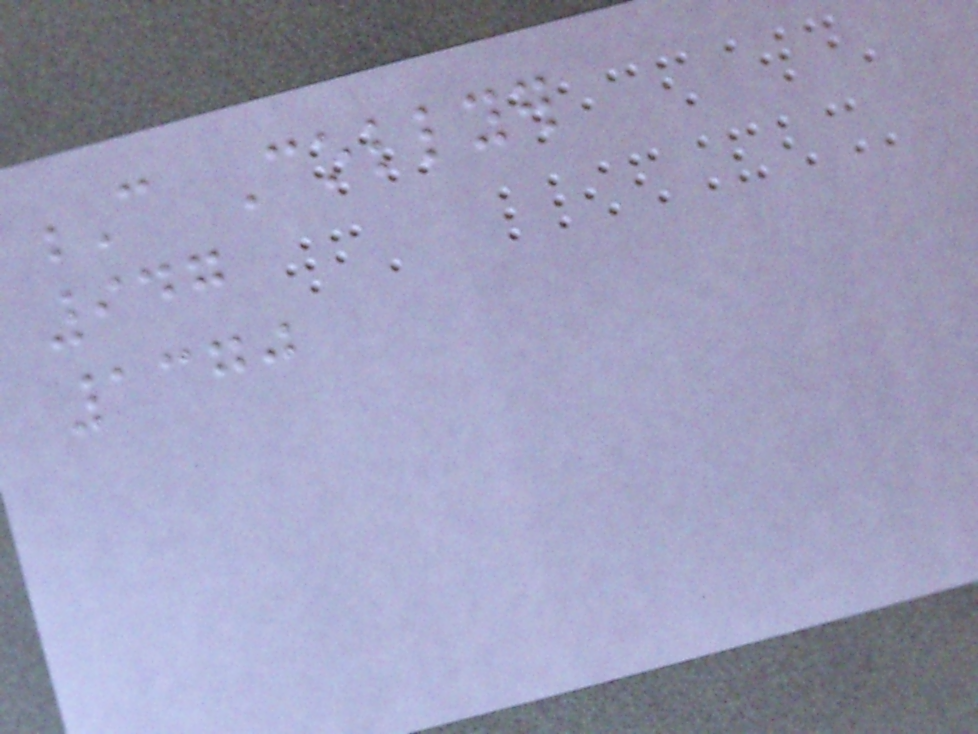C Collyer
947
1370
